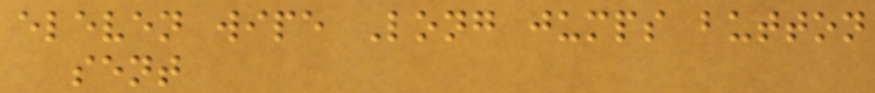eleven wipe Long jumps button
sent
